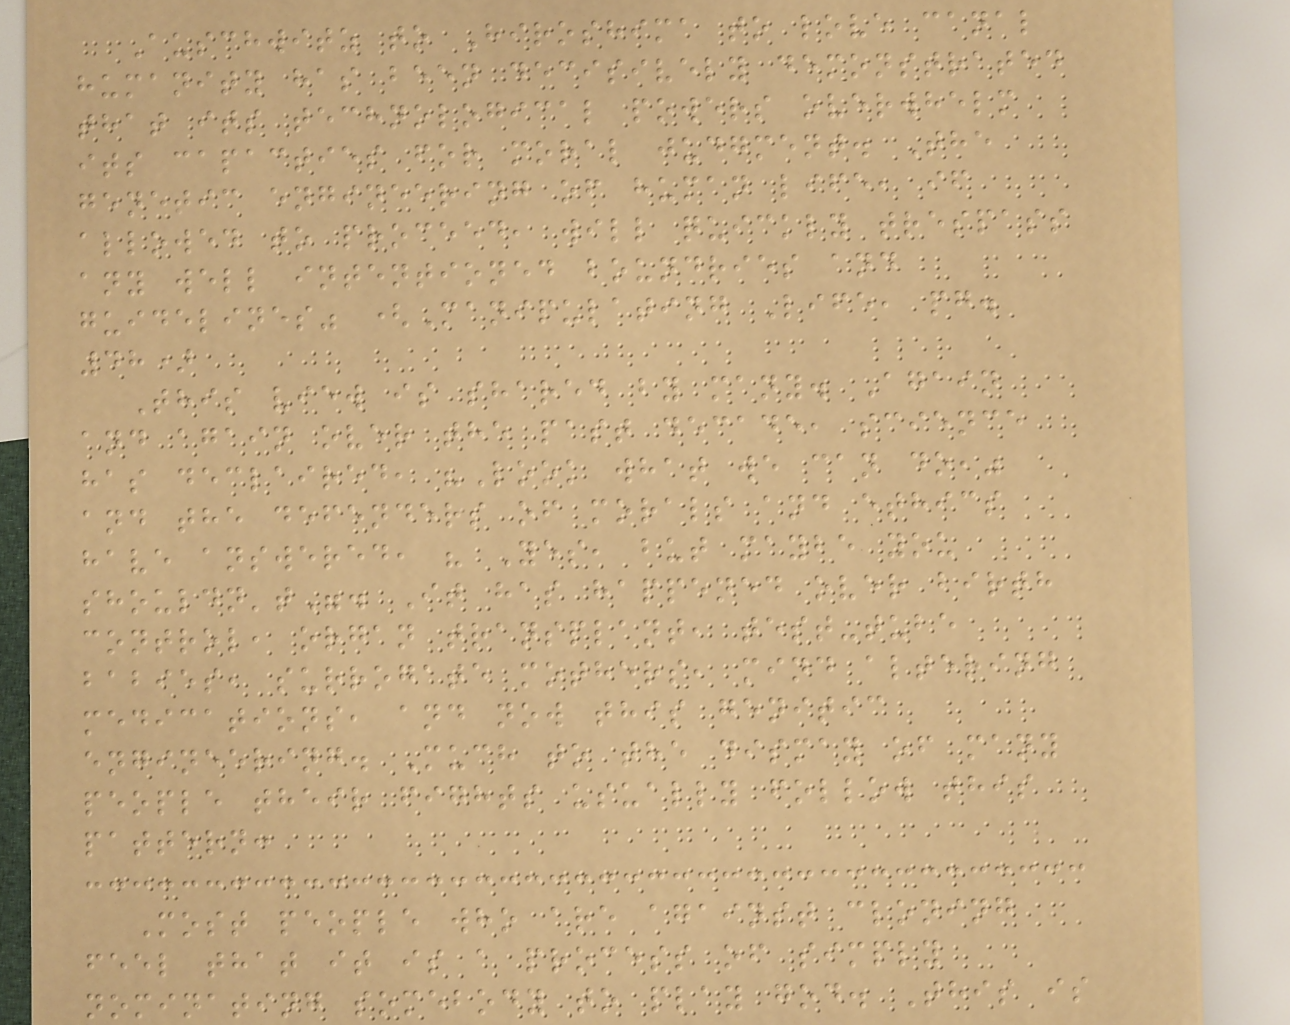Auschwitz to Hiroshima to love canal
humanity has been decisively demonstrated
that its technological powers overwhelm
its capacties for moral judgment. The
genetic engineering of human life, if
allowed to proceed, will quickly trespass
any well intentioned boundries and
guidelines" (Manipulating Life, pg.
48)
This view is shared by many. Again
and again over the past decade, science
has declaired, "Look what we can do,"
and the defenders of morals and ethics
have answered, " Yes, but maybe you
shouldn't". It has happened over birth
control, organ transplant, test-tube
babies, surrogate mothers, mind altering
medications, and now this genitic
engineering. Much to the dismay of many
people their fights usually follow this
pattern:
Most people who are against cloning
feel that it is a process of simply
nominating somebody to play god. This is
